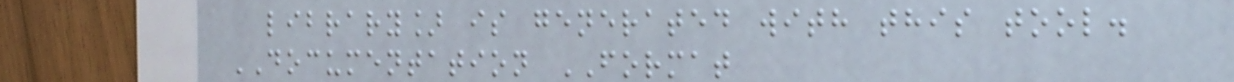library] is generated with this tool.
DOCUMENTATION FORMAT
